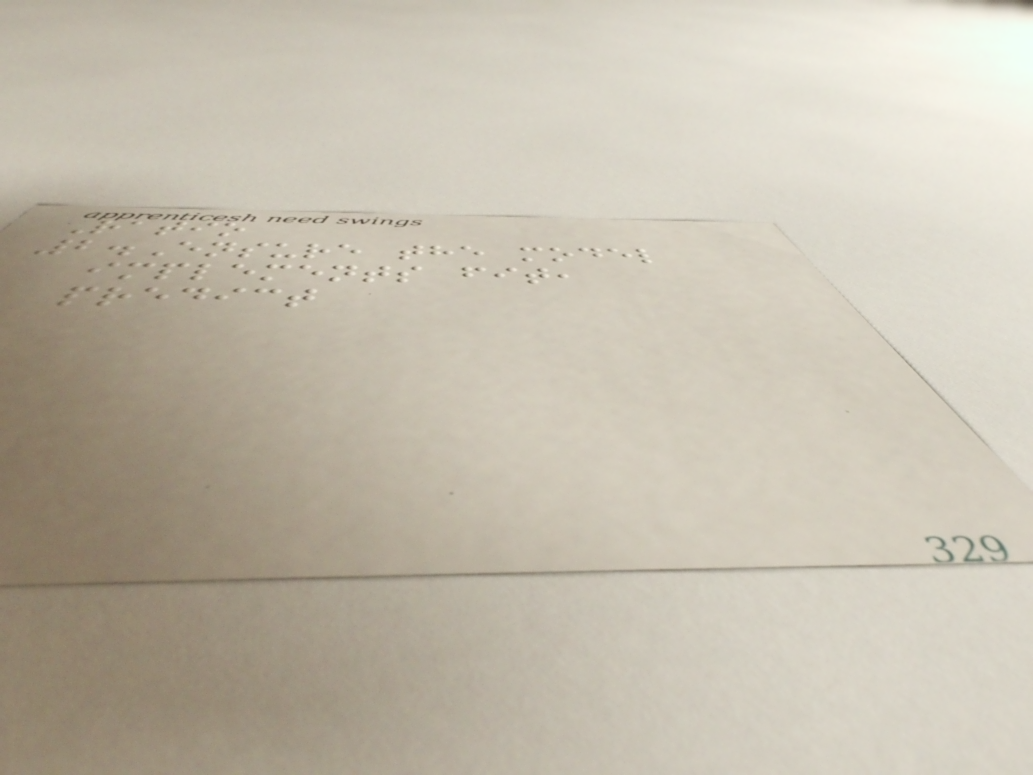Ratio
2.Ensure the model
implements fit,
predict
